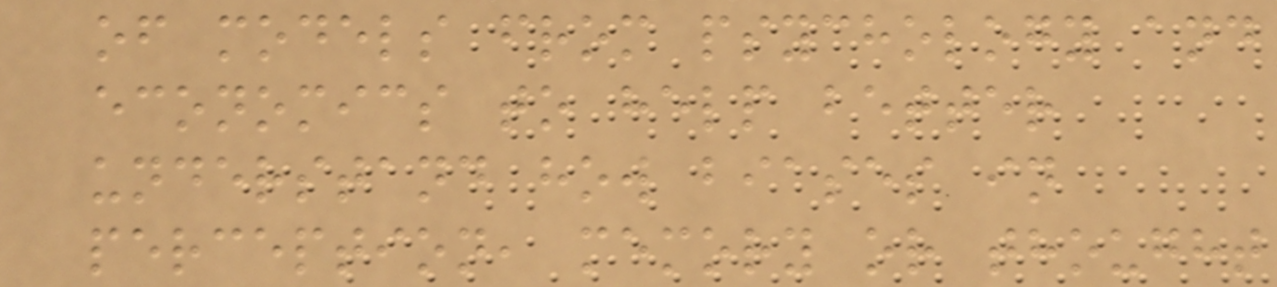of models from psychology and
economics to help better
understand how biases in
perception, memory or thought
